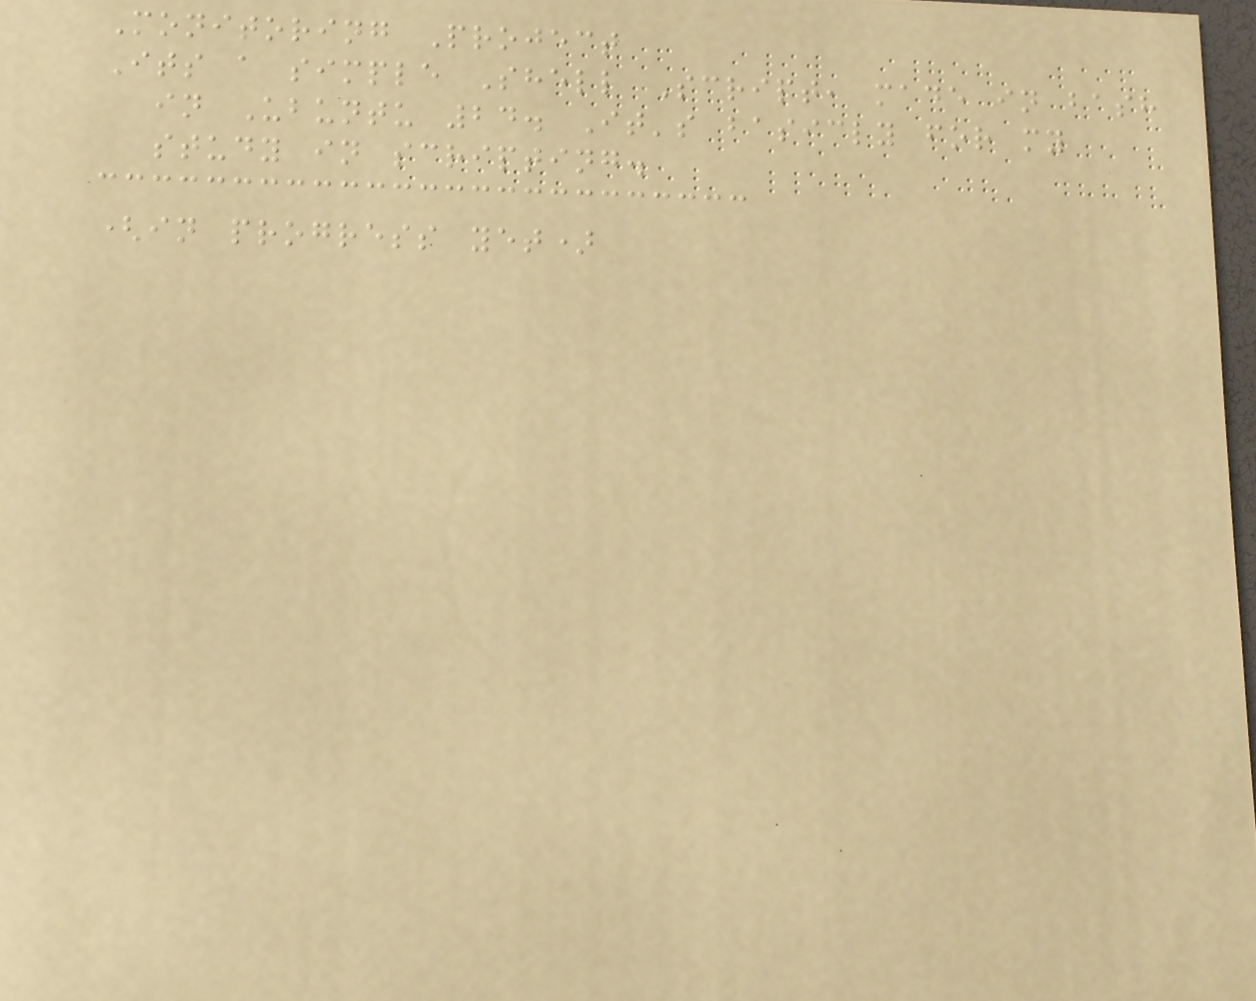Monitoring Project
Its a simple Shell Script, made in bash
in Ubuntu 24. It's basicly for my
study in scripting.
(in progress yet)
